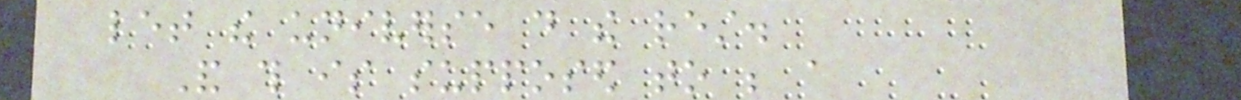let the universe do the rest.
And this is supposed to be a
